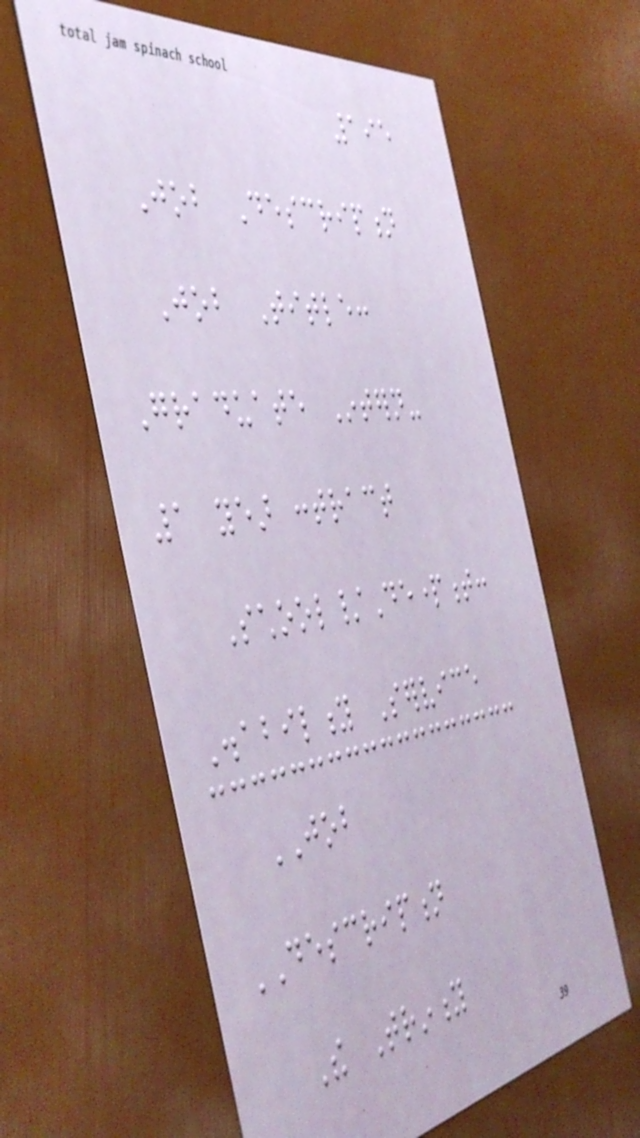195
Job Description
Job Title:
Graduate Intern-
1 year contract
School/Department:
Disability Service
JOB
DESCRIPTION
The Trinity
